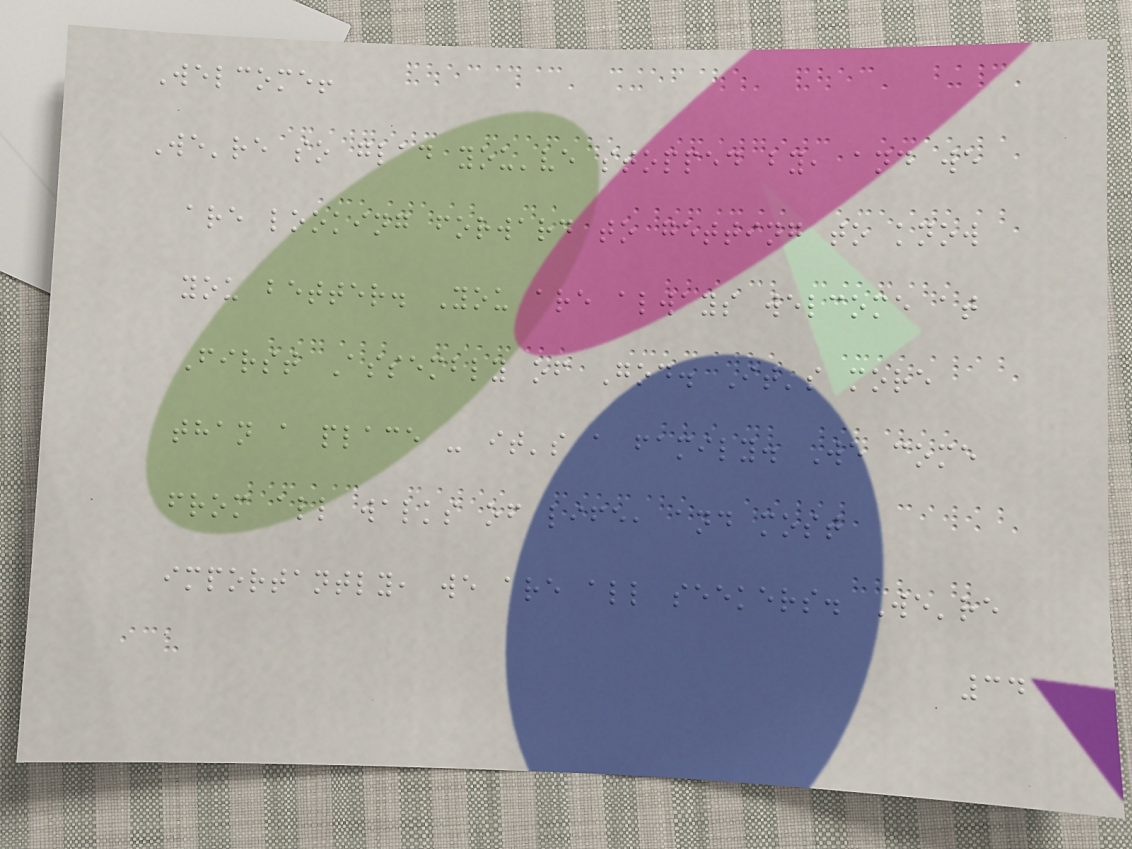Welcome!
We're so glad you've stopped by, and we
are looking forward to getting to know
you better. You are always welcome at
First Assembly of God. It's more
than a place - it's a family. We come
from all walks of life, and most
importantly, we are all seekers. We're
34
